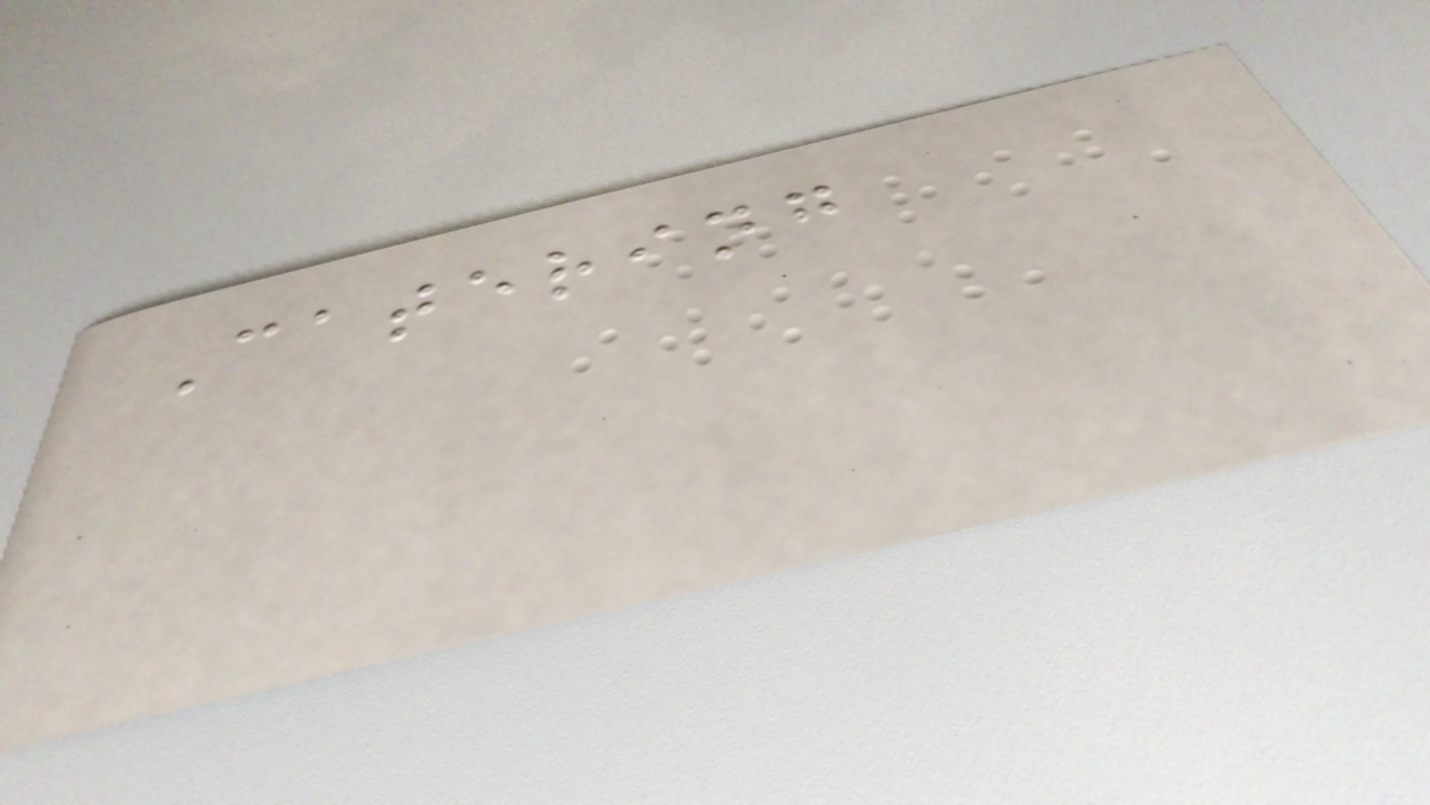Catering
